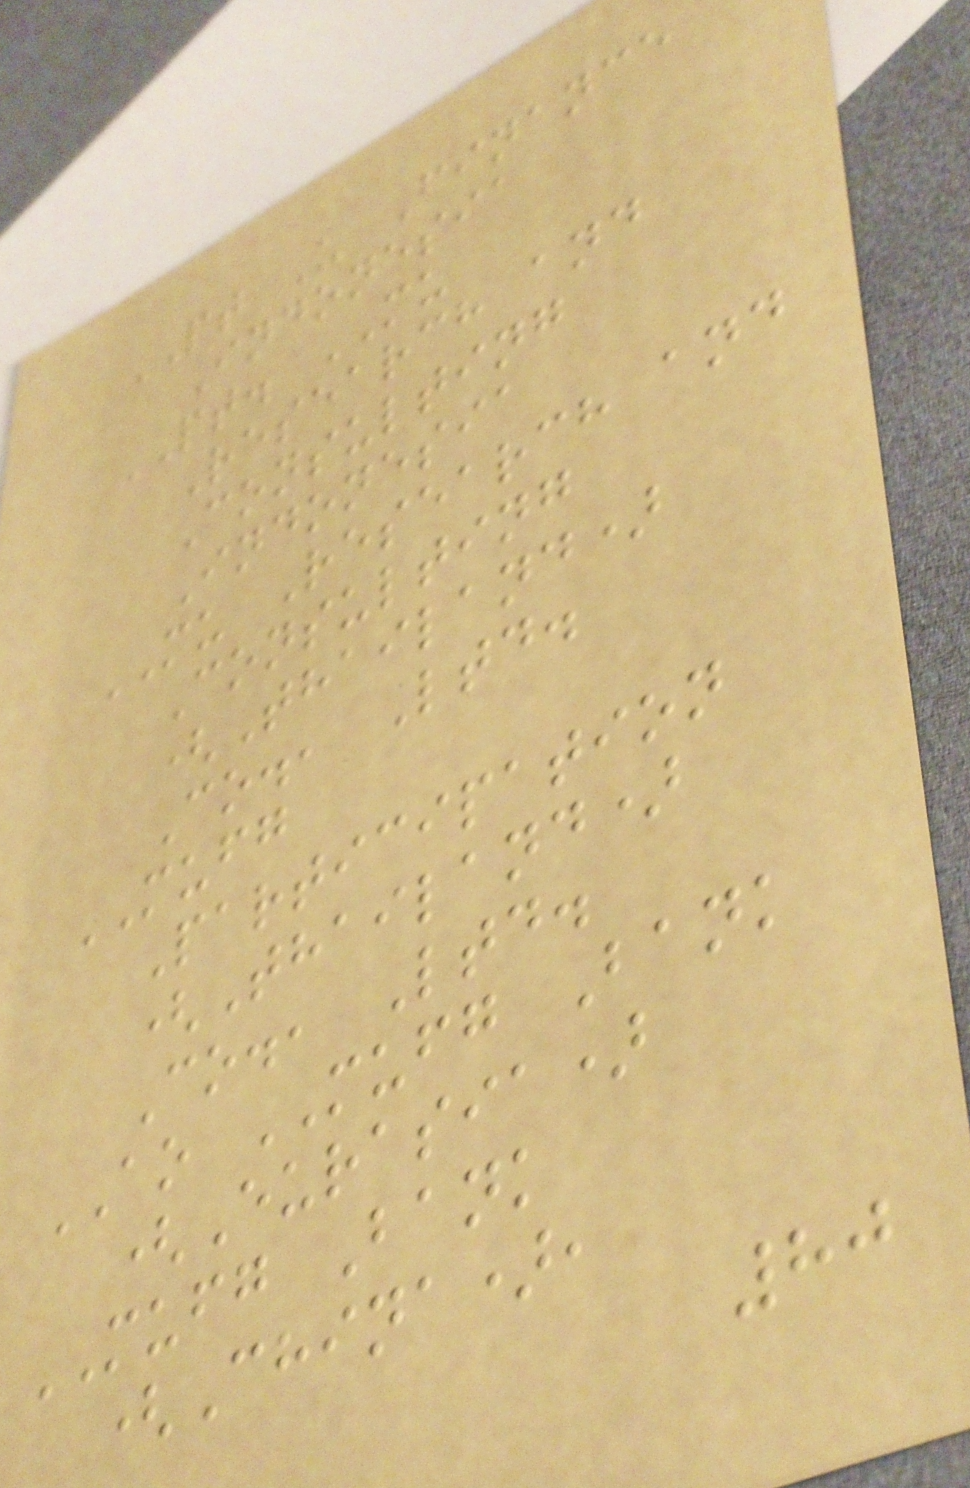PT U Finance
Indonesia
PT. MU
Research and
Consulting
Indonesia
MU Research and
Consulting
(Thailand)
Co., Ltd.
MUFG
Participation
(Thailand)
Co., Ltd.
AO MUFG Bank
(Eurasia)
MUFG Bank
(China),
80
